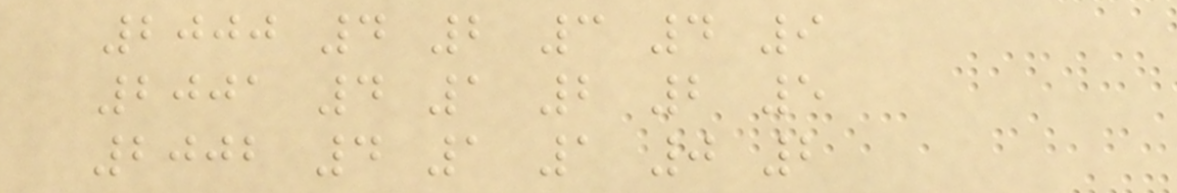2000 4 2 3 4 9
2001 4 1 2 2 5
2002 4 1 1 0 2
